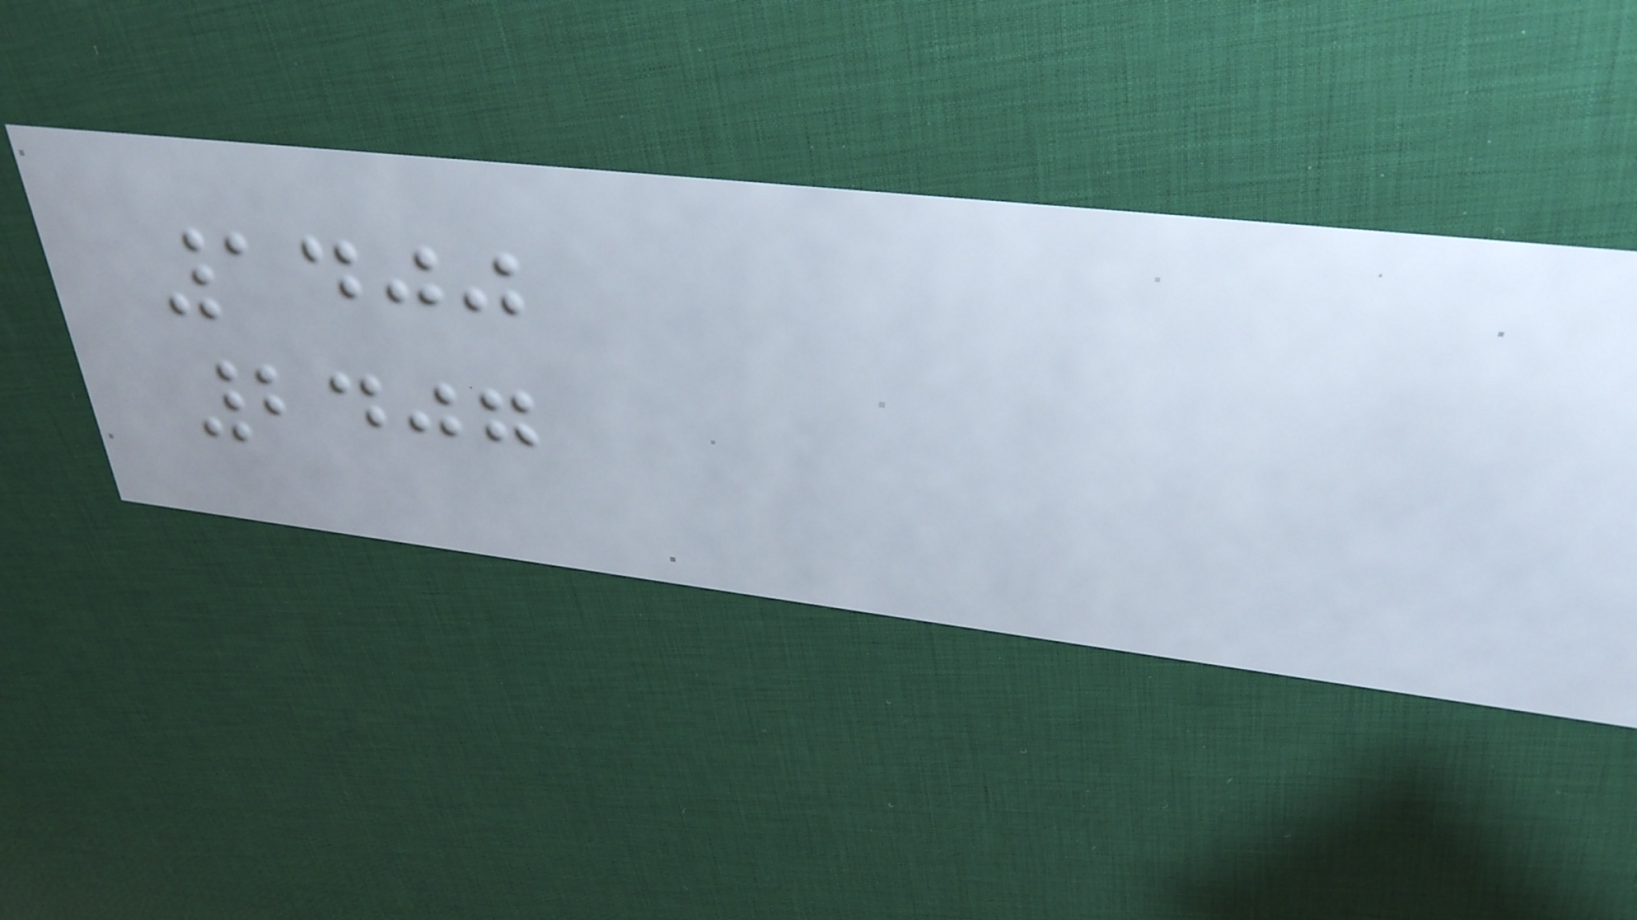1400
2407
